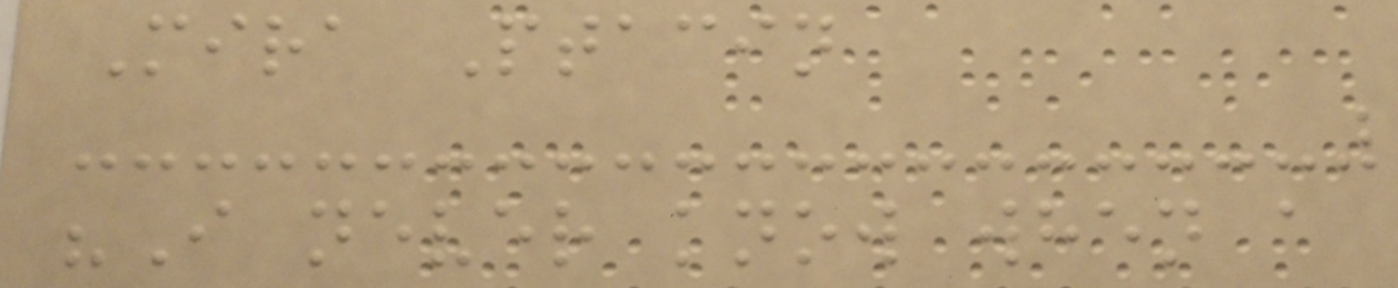Mira Ptacin
"I never know when a
